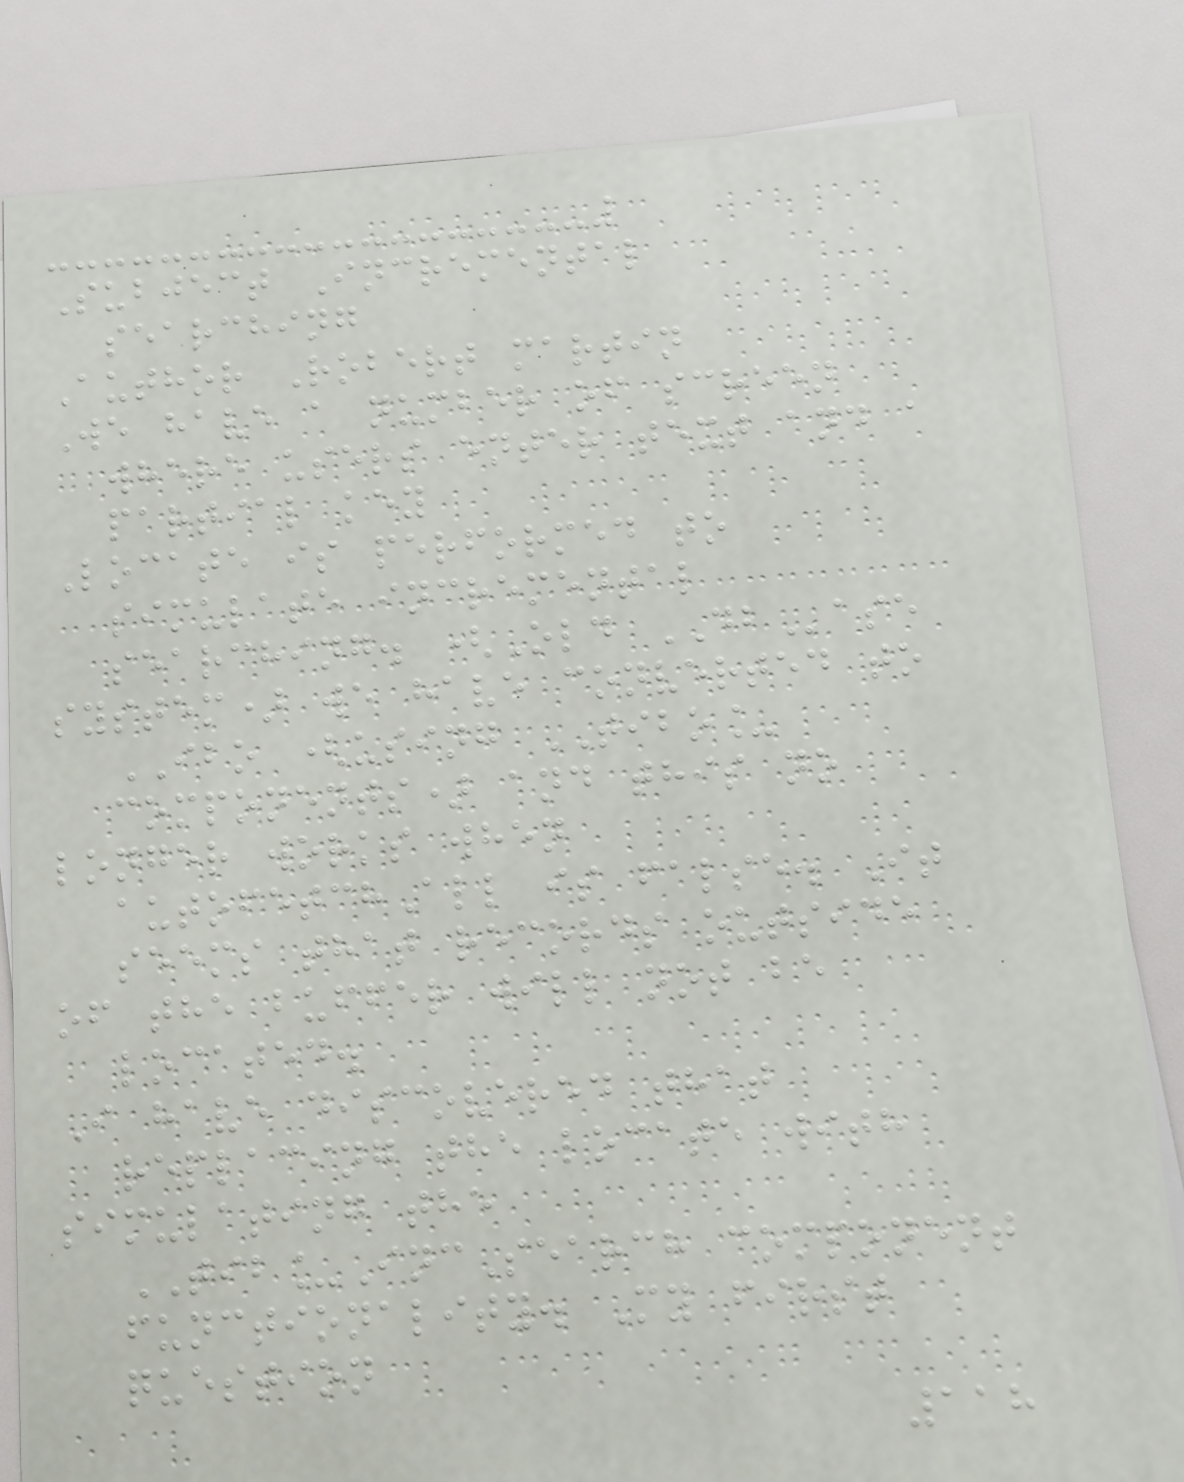Subject Incremental
searching
Author Robert martin
We have a number of screen
where users enter text and a
partial key
Locate is performed to
simulate incremental
searching. (Old DBase
system) we have converted to
IBO (using TIBO_
components) and this no
longer works when
autofetchAll is false. It
seems that records outside
of the buffer will not be
located.
I have discovered that
replacing the locate with
simulating the
TIB_IncSearch component
functionality. My first
question
118
